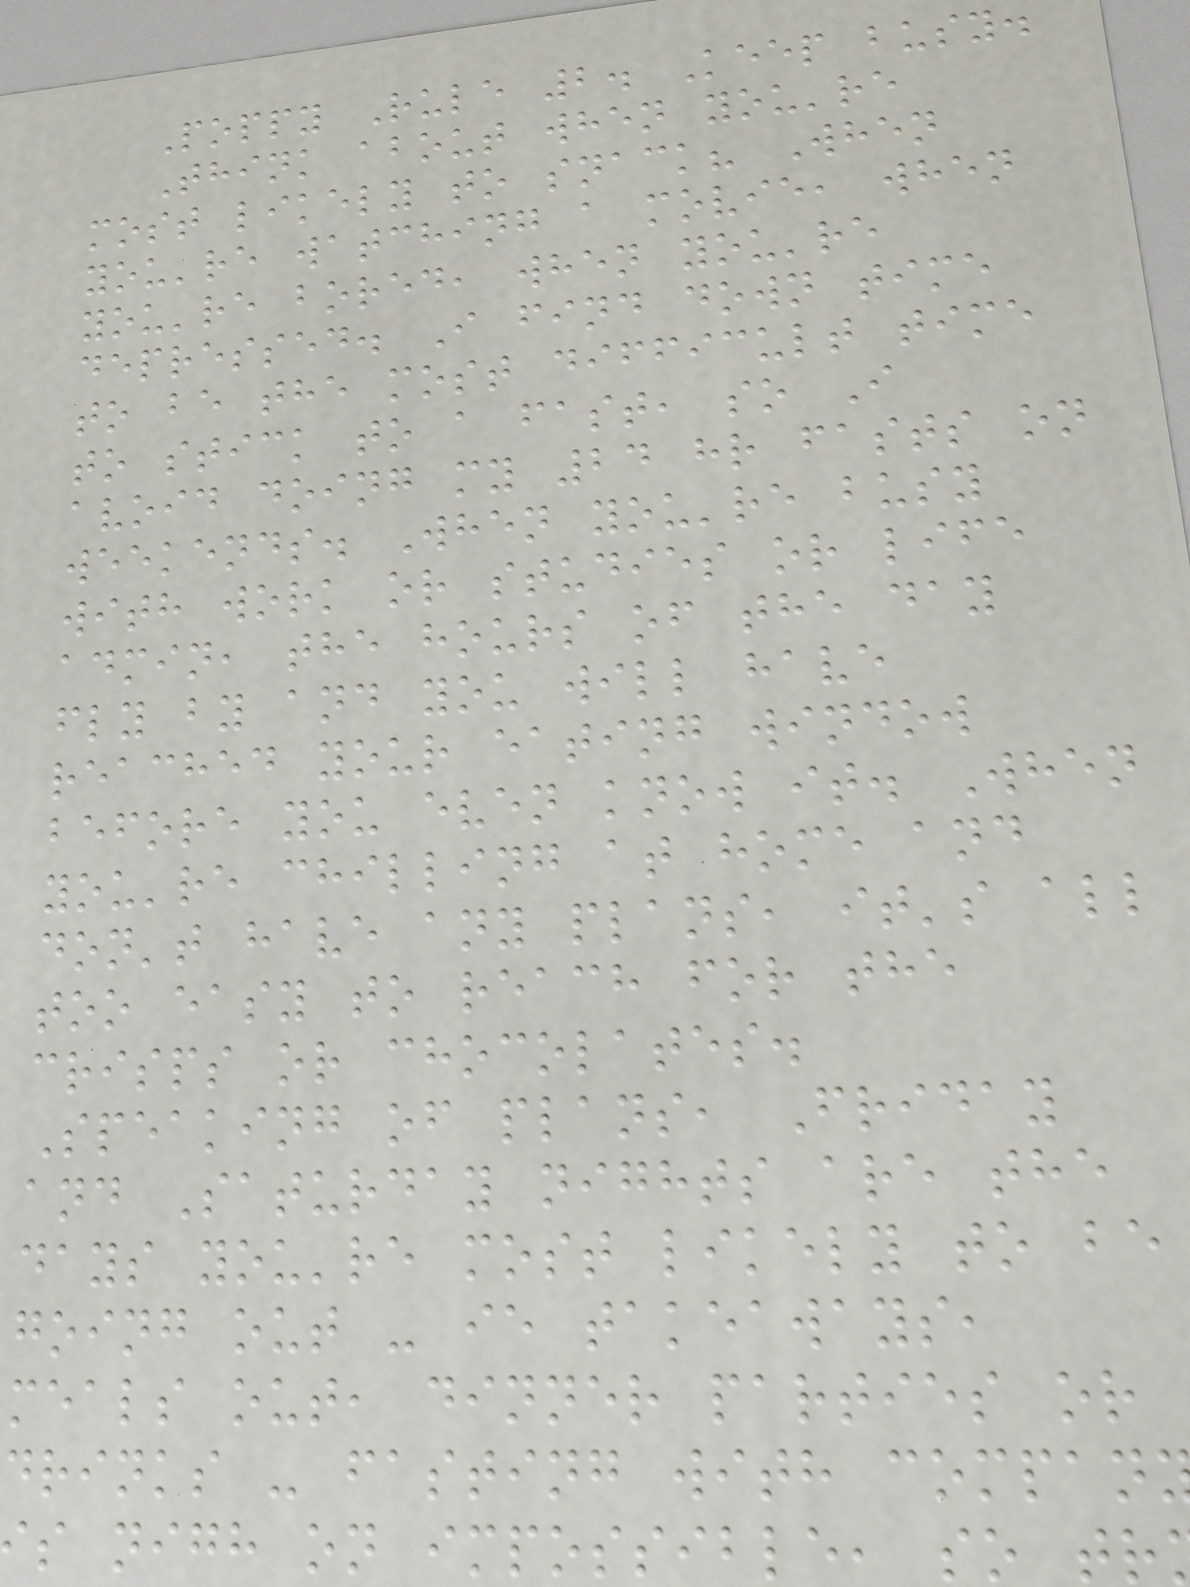Poppy Rule 2. Keep busy.
Think about when you're
most likely to snack? When
you're watching a movie, when
you're bored, when you're
depressed. I find down time
to be the most difficult time
to stick to a fast, so I
avoid doing my 24 hr fasts on
weekends. When you're busy
with work or studies or life
admin, the hours of the day
fly by and you will have
reached your eating window
before you even know it. When
you're chilling at home and
don't have any plans, it's all
too easy to reach for the
crisps or chocolates.
Speaking of plans, Friday
and Saturday nights are the
days you're most likely to be
going out - ie takeaways,
meals out, dinner parties or
drinks - fasting with compan
s nigh on impossible, so tr
